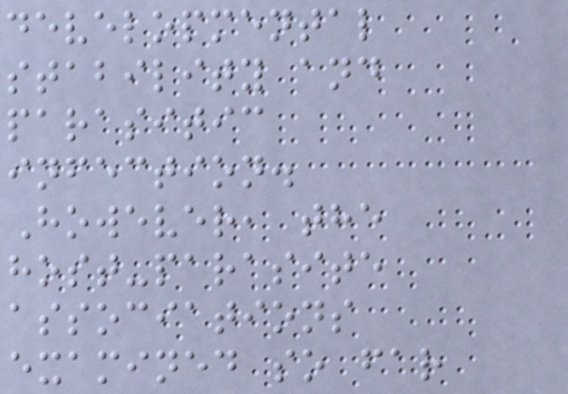developmental
stability and
parasitic
infection.
However, the
host-parasite
associations
examined so far
